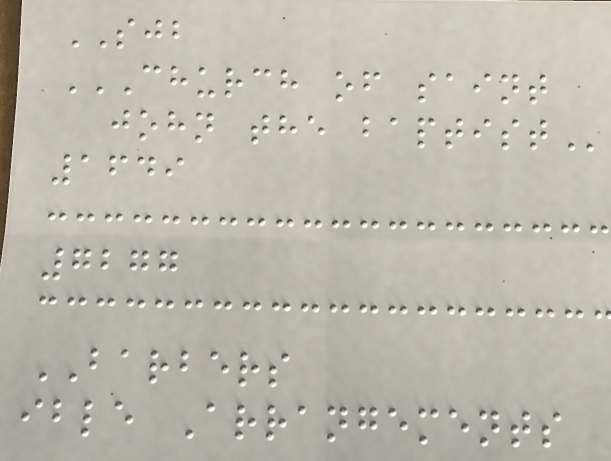SJB
CHURCH OF SAINT
JOHN THE BAPTIST
1649
7277
BARBERS
ible Arrangements
